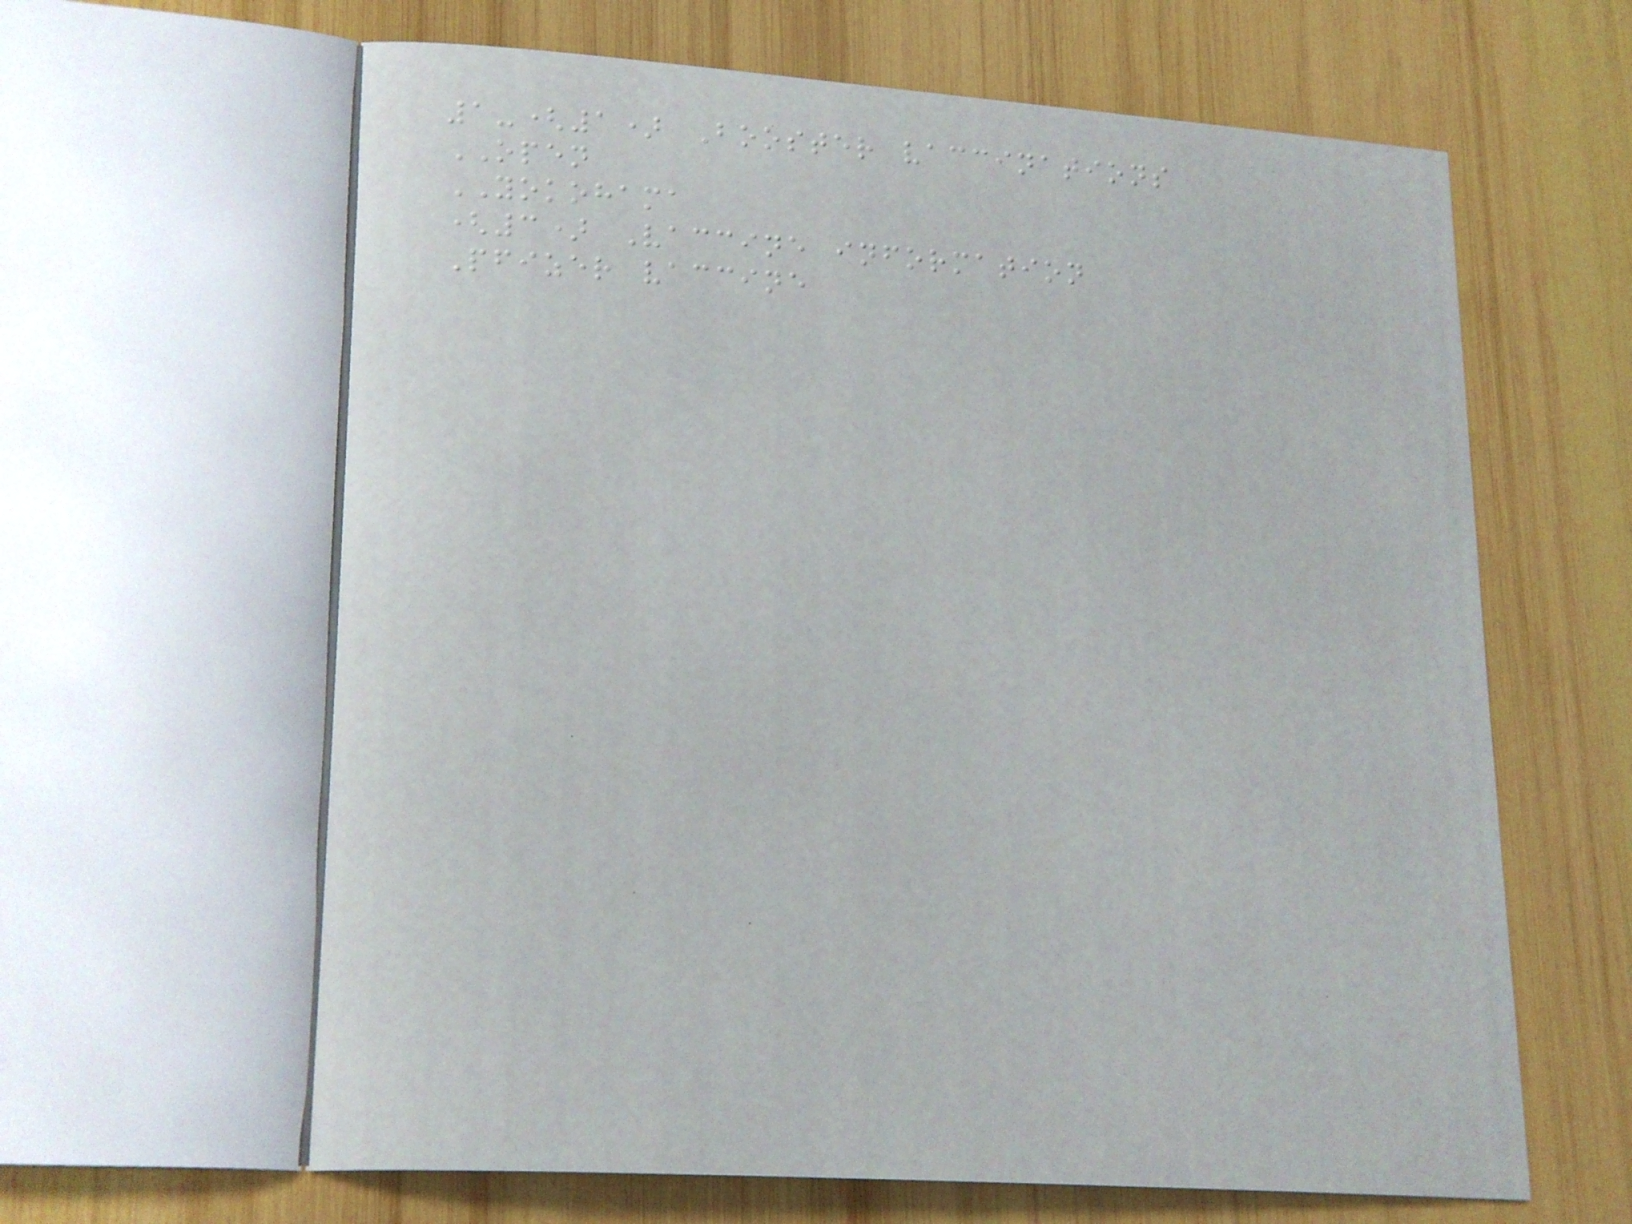1-(1) Booster vaccinations
OPEN
YOKOHAMA
(3) Vaccine information
Pfizer vaccine
